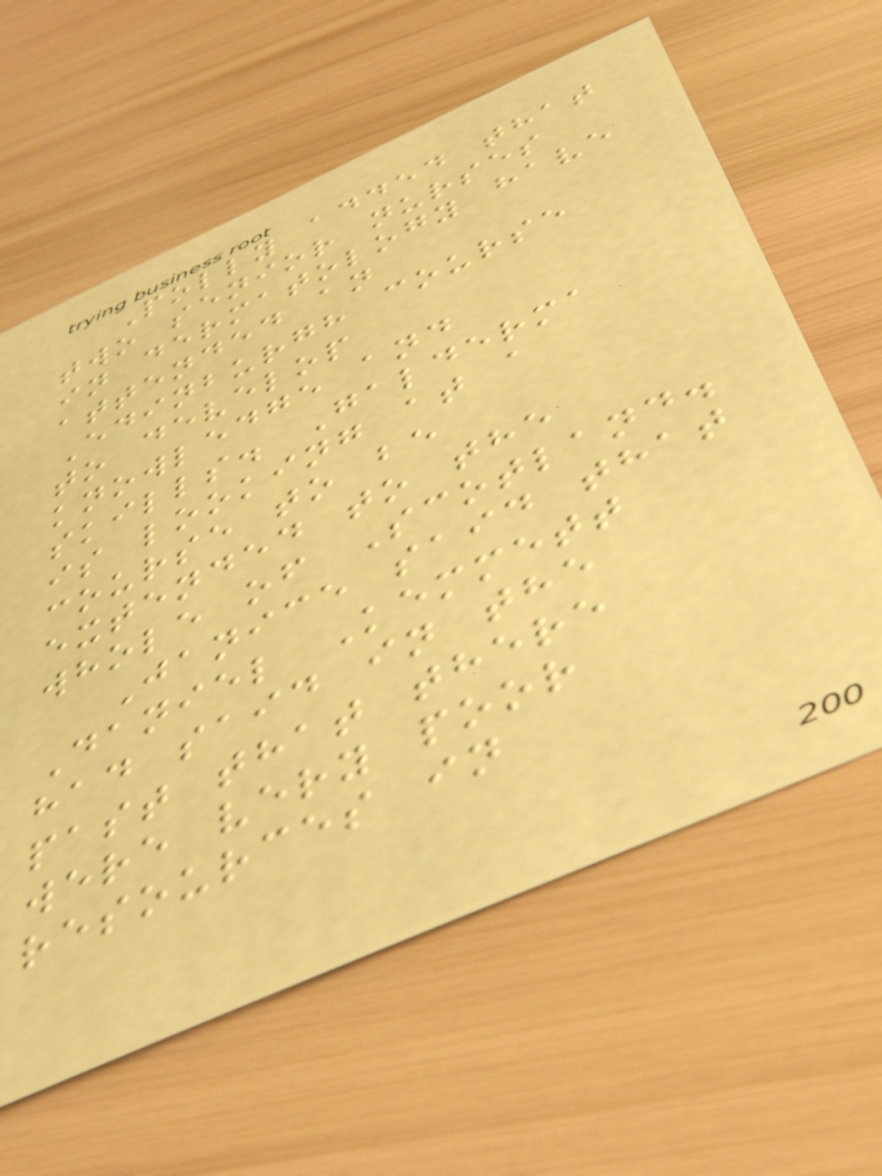Polly added that
two senior nurses
in dermatology have
attended an
Edinburgh course
to develop
knowledge and
skills. Galderma
is looking at a
course to be
extended to the
whole of Scotland.
Janice said that
Daniel Kemmett
had said in the
past that there
were very poor
resources in
